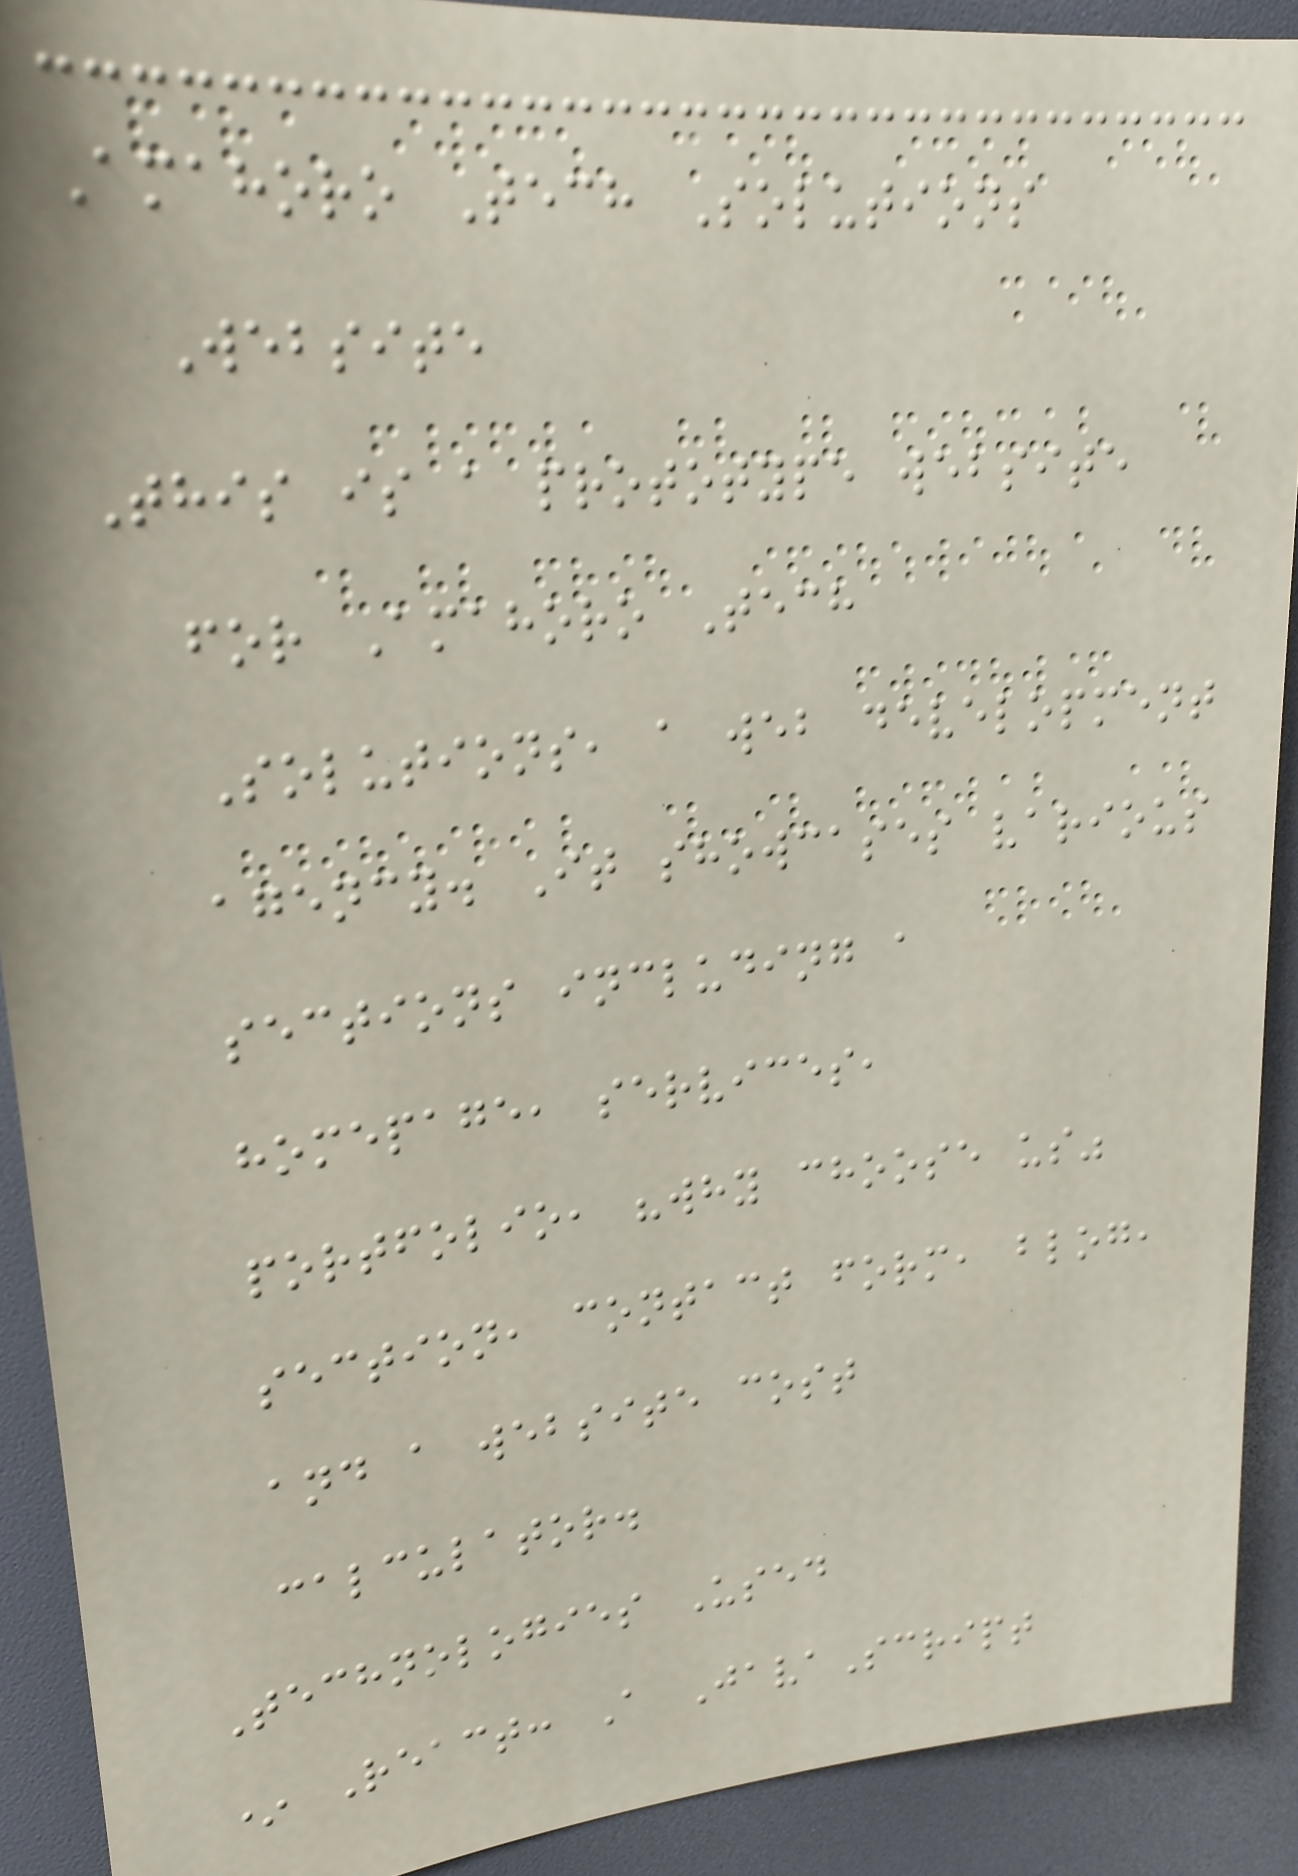Amahoro Tech Solutions
Website
This is a prototype website
for Amahoro Tech
Solutions, a web development
agency. It showcases various
sections including a
homepage, services,
portfolio, "why choose us"
section, contact form, blog,
and a website cost
calculator.
Technologies Used
* React: A JavaScript
